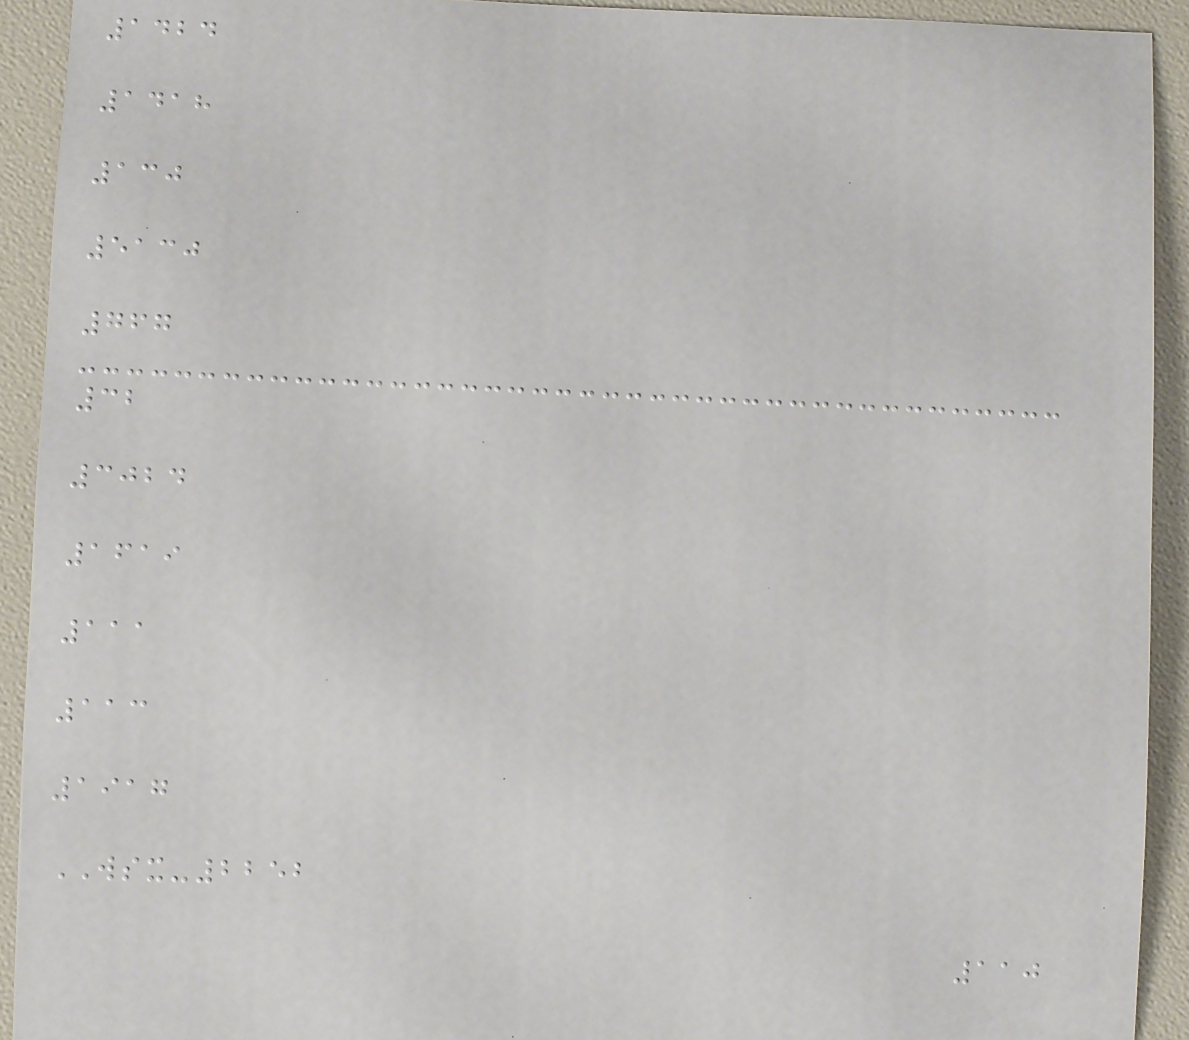1424
1418
130
5130
767
32
3024
1619
111
113
1917
WSX-2252
110
